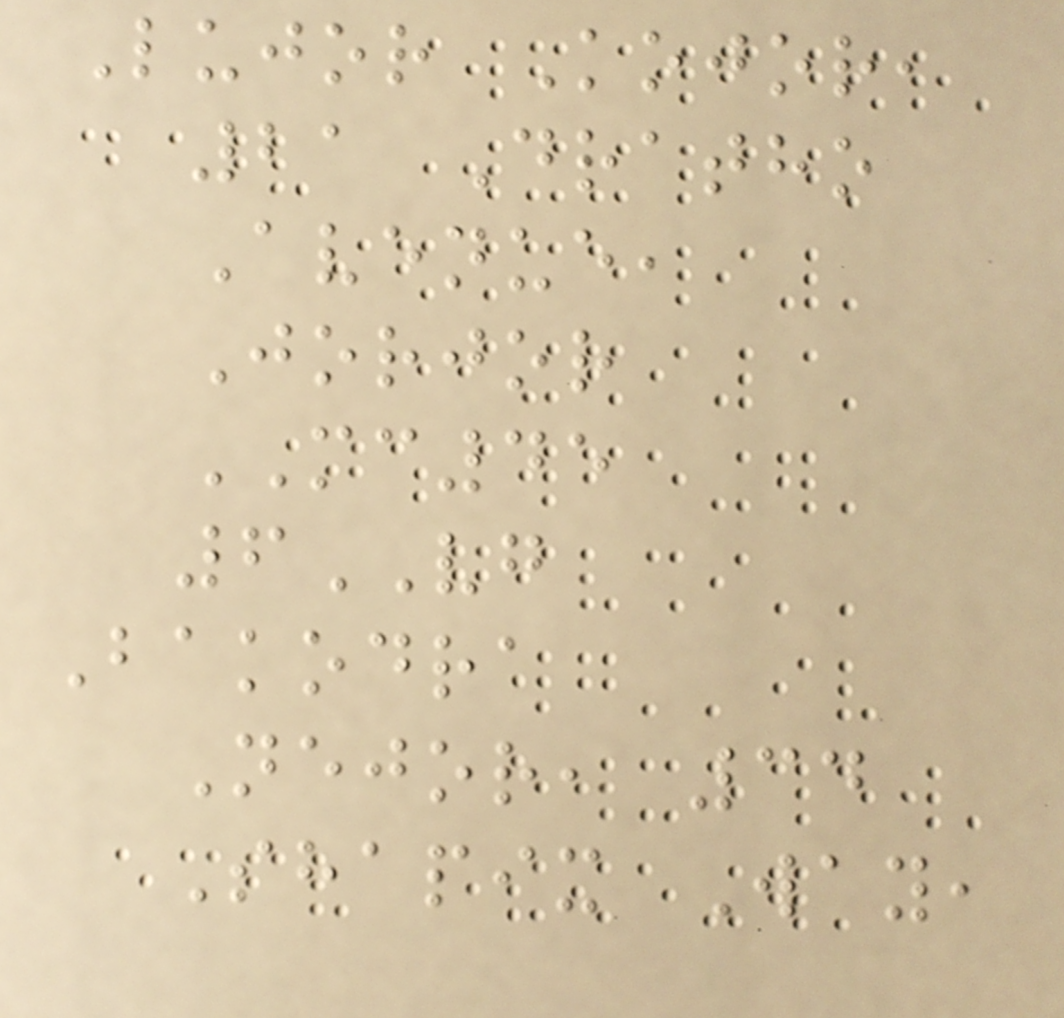Lujor Kojor,
21 Dratho
Avenue,
Jorjor
MC45
6VG
Bakodra
Nejor, 34
Shapix Way,
